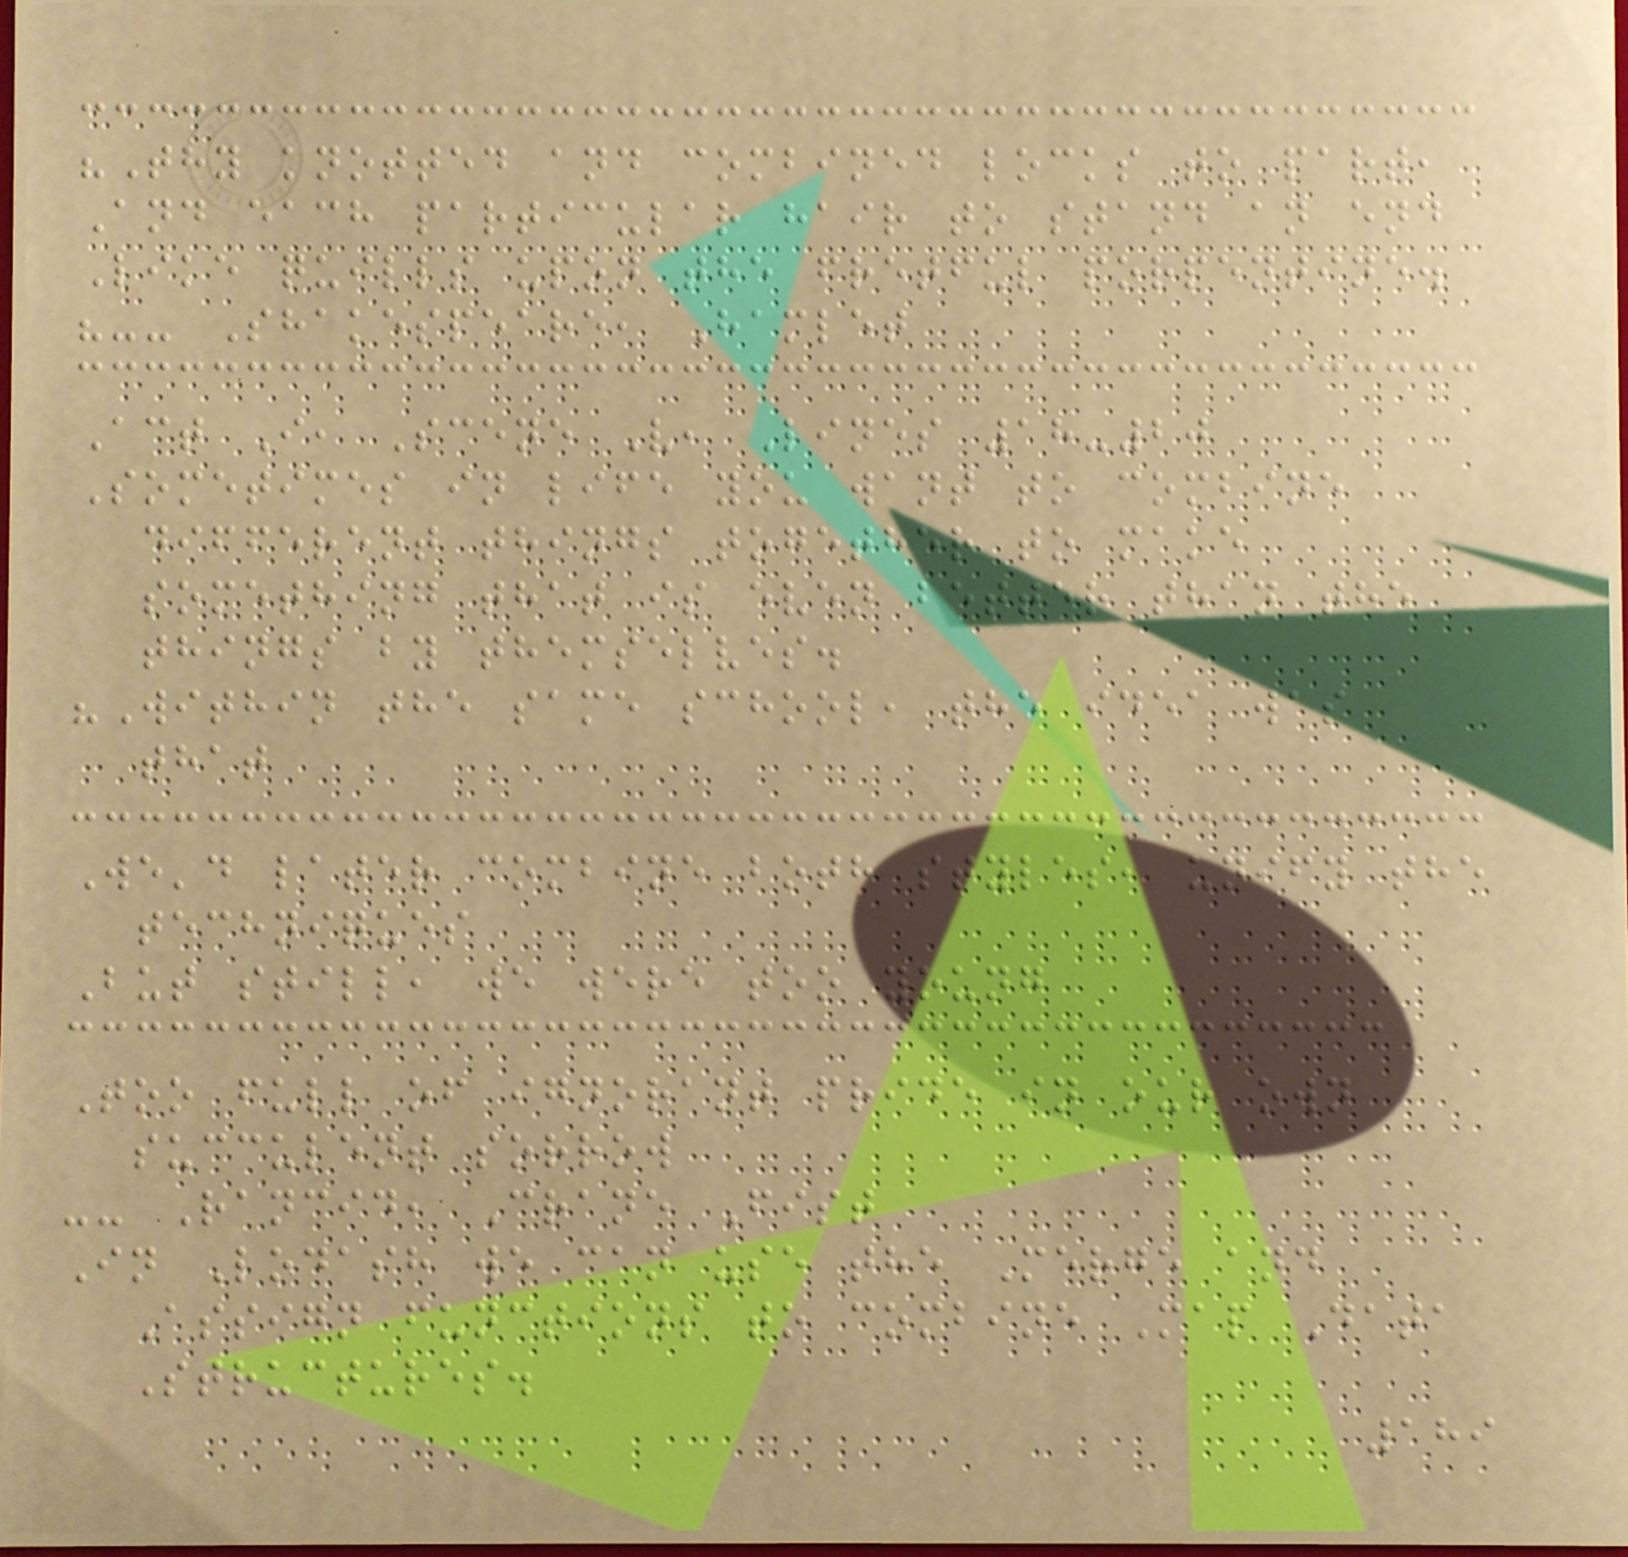"Thy knotted and combined locks to part,
And each particular hair to stand an end
Like quills upon the fretful porpentine.
"-- Shakespeare, Hamlet
Act I, Scene V, Lines 18-20
Sometimes in life you want to combine
different things together to make
something that is even better than the
things by themselves.
"Within the same school, the idea was
that
We'd later combine both styles, unify the
techniques
But still, we were too young
Too full of ignorant pride in our own
succulent sorrow
-- Rancid, Crane Fist
In Lodash we can use the Merge and
Assign functions to combine Map Data
Structures.
189
